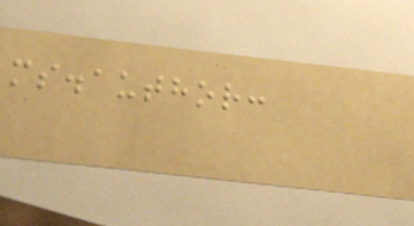ms.author:
